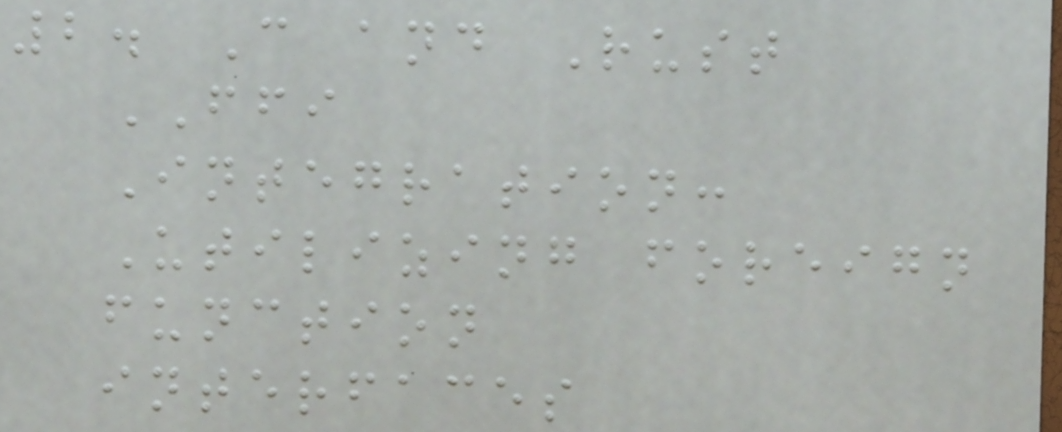2. C and Rust
FFI
Integration:
Utilizing foreign
function
interfaces
